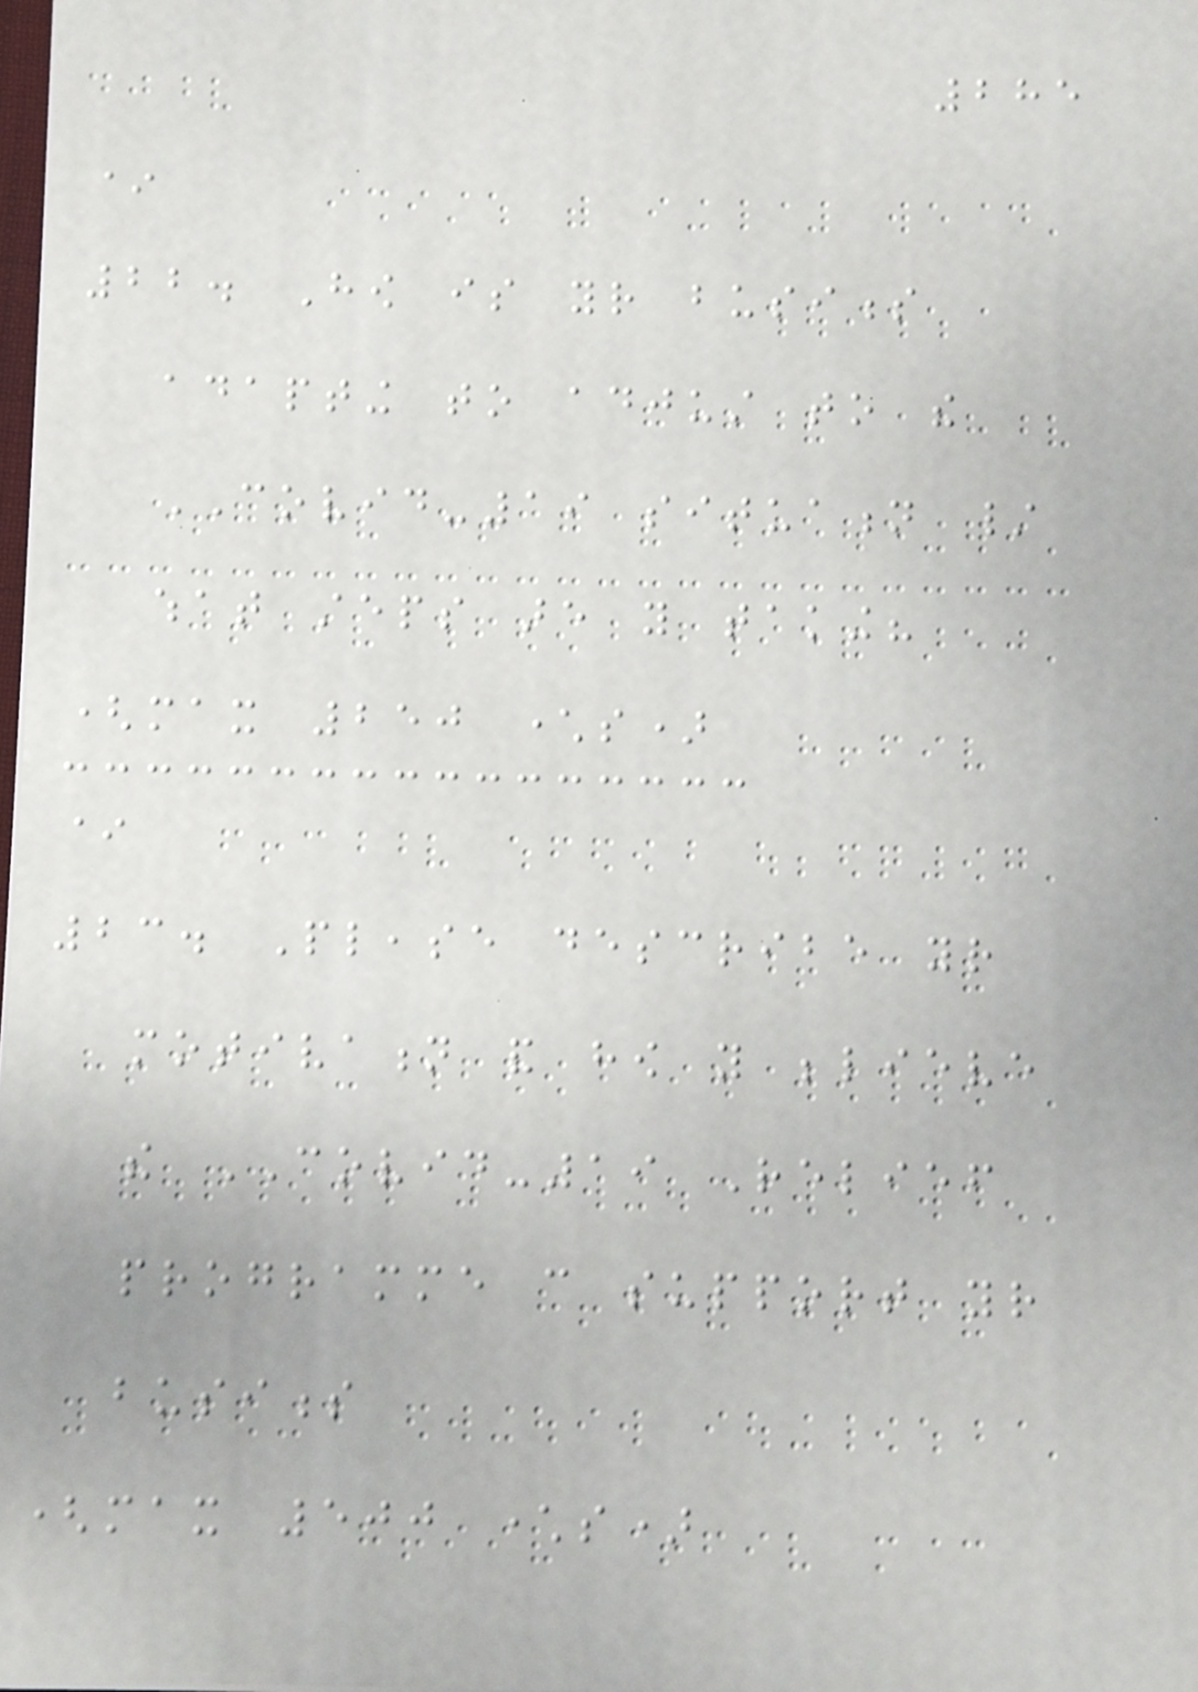285
*
22. How is your business
adapting to adjust to the
COVID-19 situation /
what steps are you taking?
(max 250 characters)
*
23. Please describe your
motivation and how you believe
the COVID-19 Relief
programme can support your
business
(max 500 characters)
